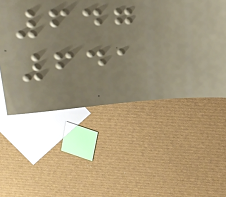647
641
